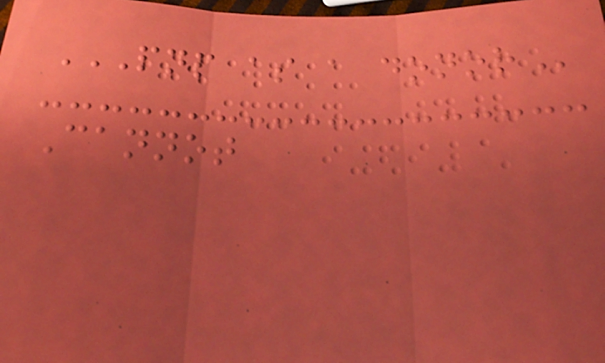PNP AS A DONOR
Cannot
